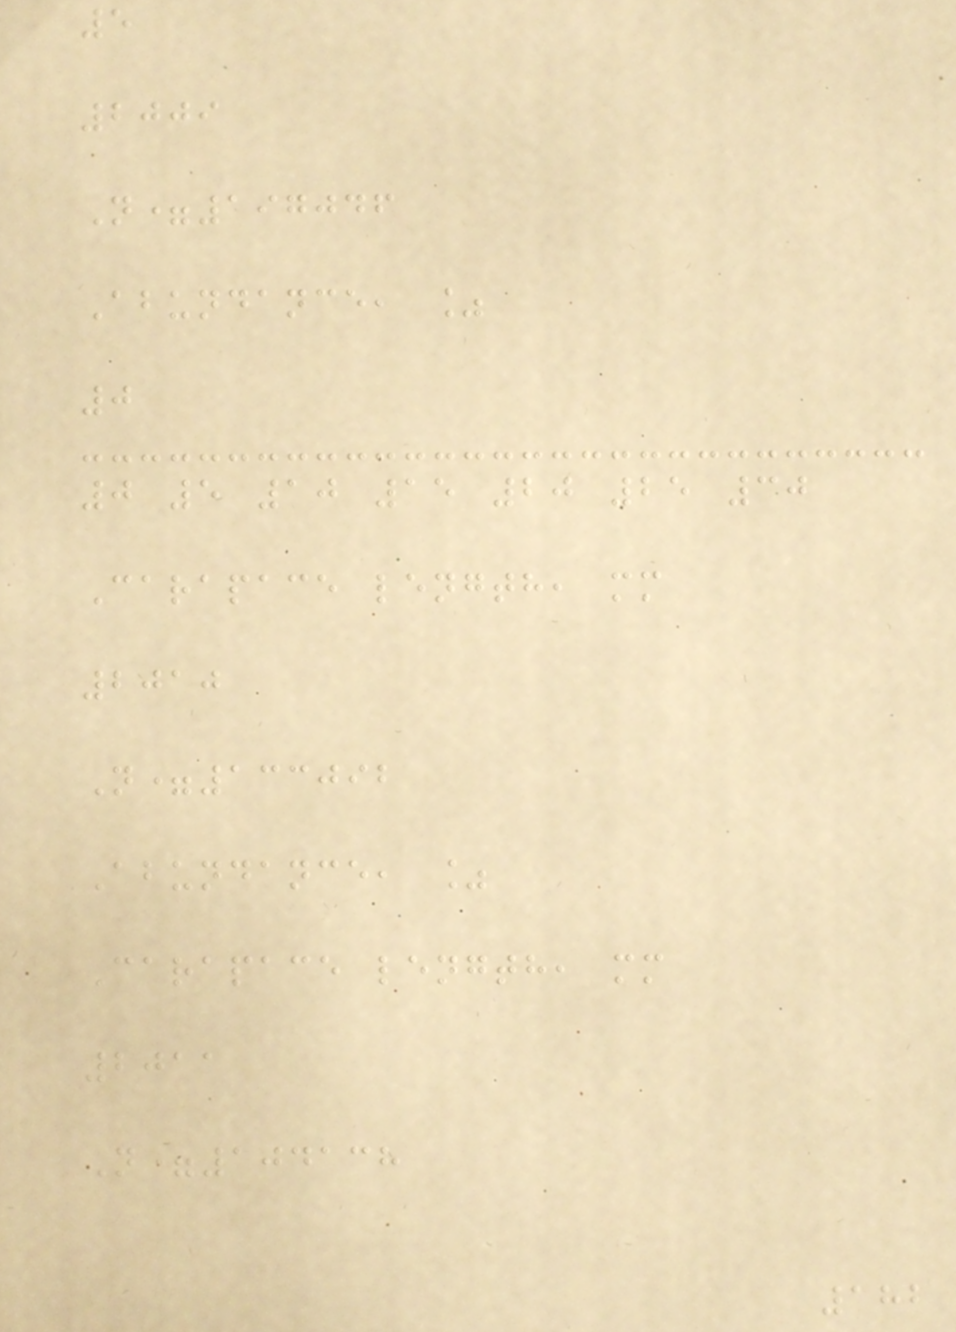5
2009
N=197046
Abundance, %
0
0 5 10 15 20 25 30
Carapace length, mm
2010
N=133092
Abundance, %
Carapace length, mm
2011
N=104138
182
